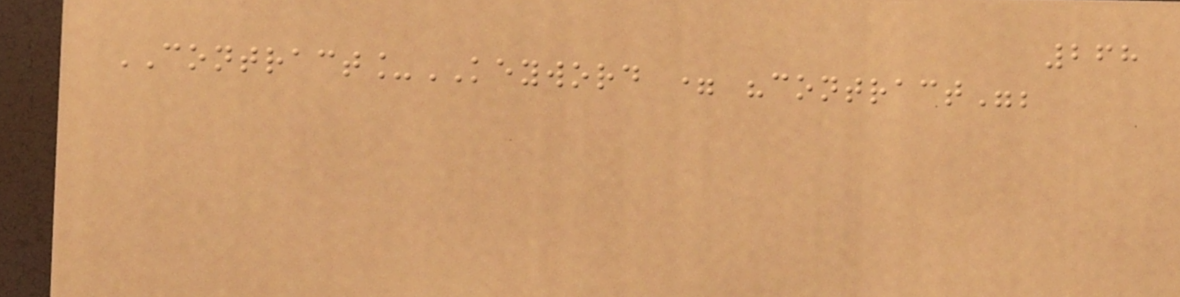268
CONTRACT_KEYWORD = "contract";
